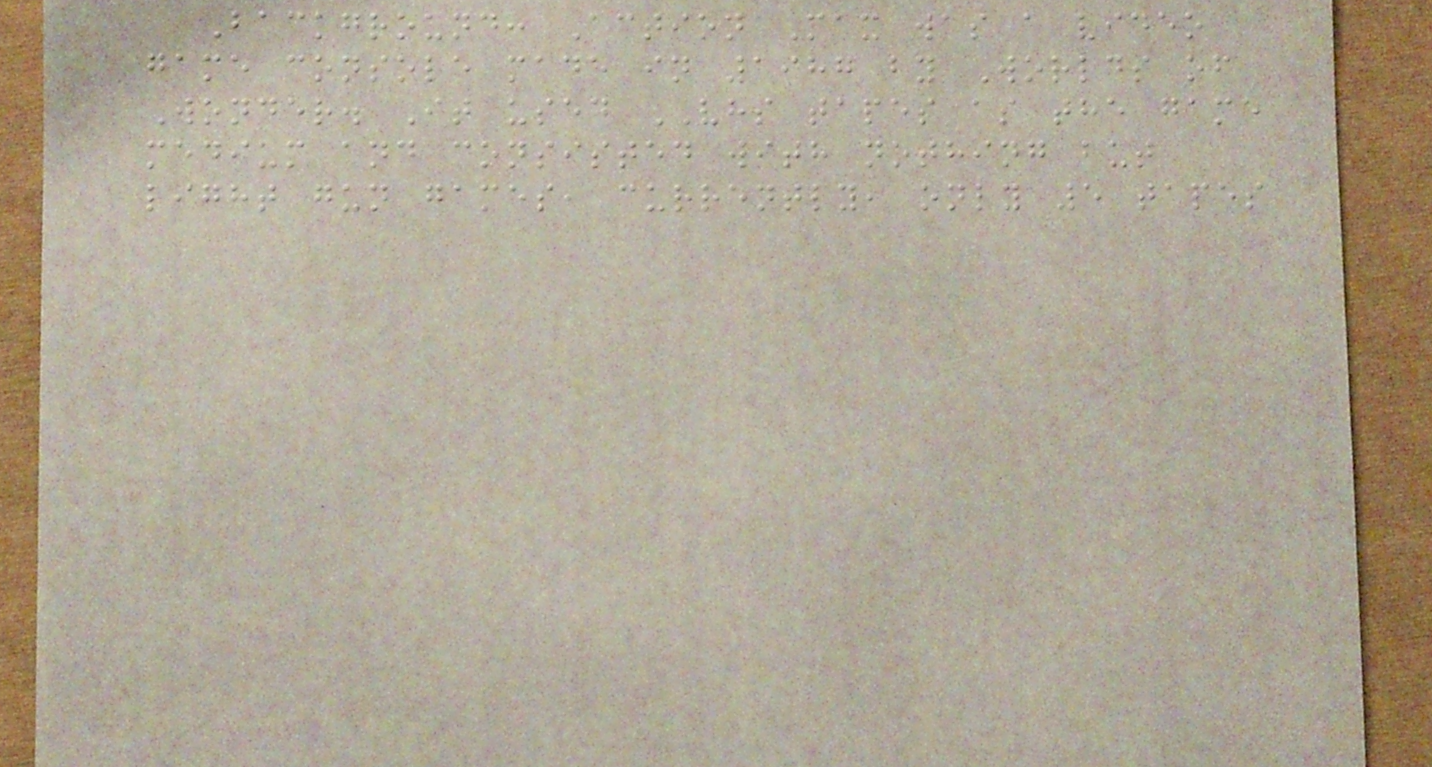Background: Action Max was a video
game console made in 1987 by Worlds of
Wonder. It used VHS tapes as the game
medium and consisted with nothing but
light gun games, currently, only 5 tapes
